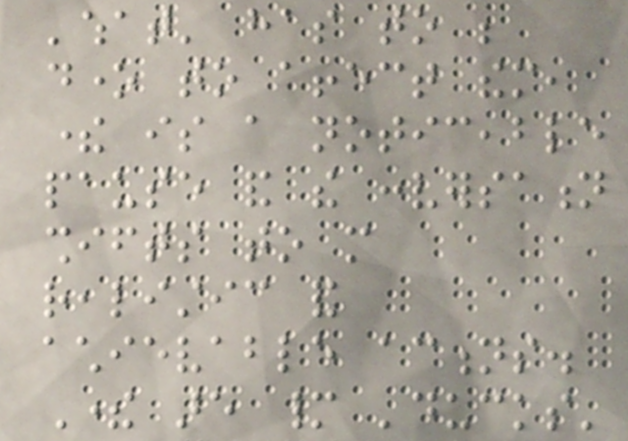'what' has to be
done to affect them,
there is a noticeable
pause and the conversation
shifts to more
realistic and
achievable actions.
There are many 'ducks'
